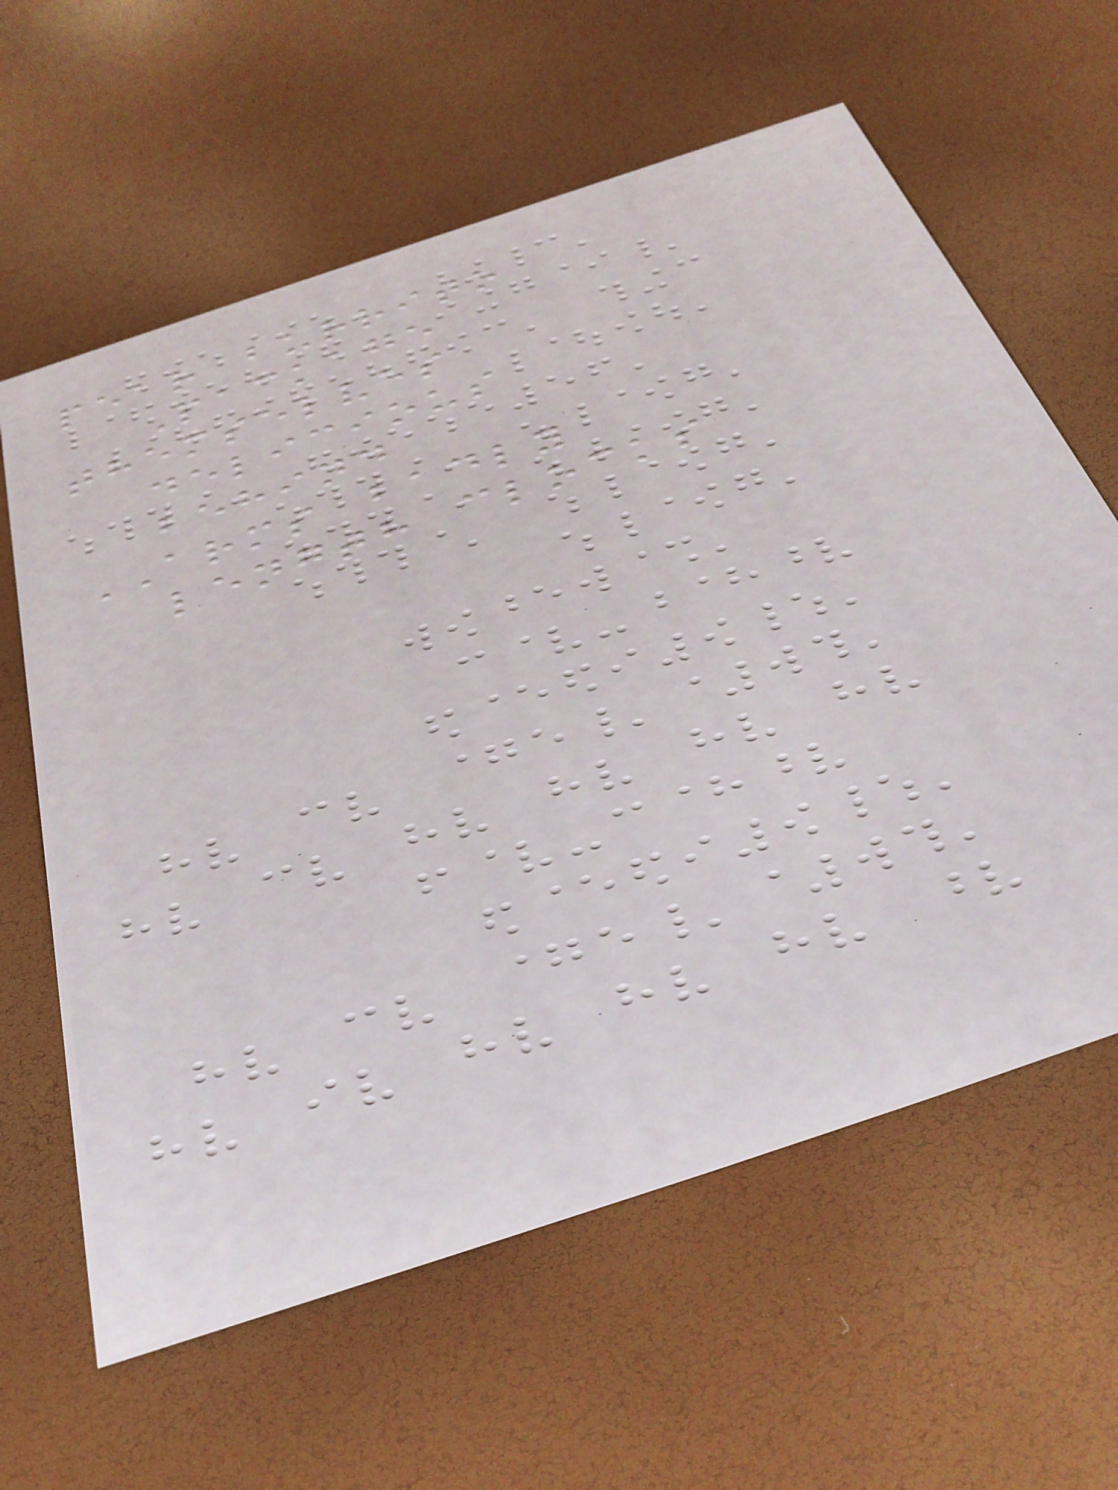pear burrito
Package
themselves
delicious
behind
ARMS badly
length clocks
